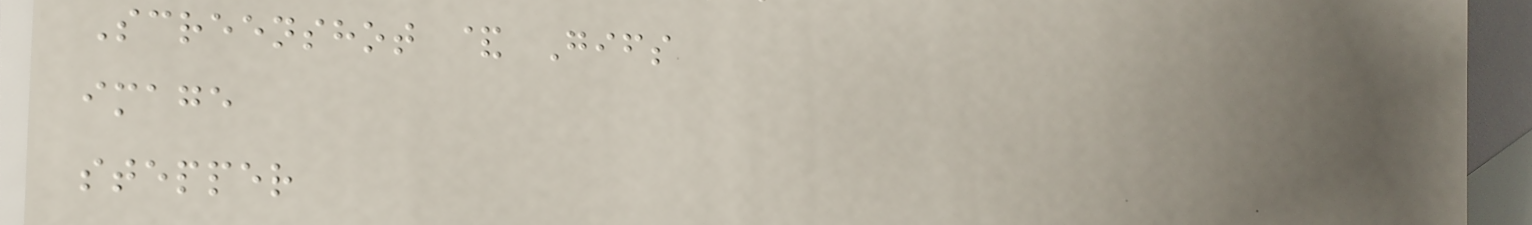Screenshot & Gifs
image
stepper
